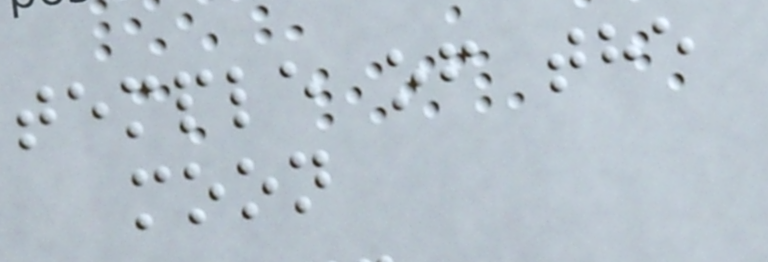temple of the
moon
